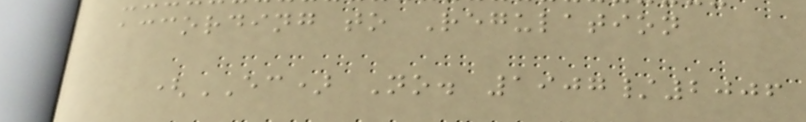according to Regulation
(EC) No. 1907/2006
